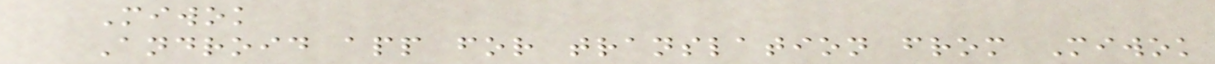Miwok
Android app for translation from Miwok
